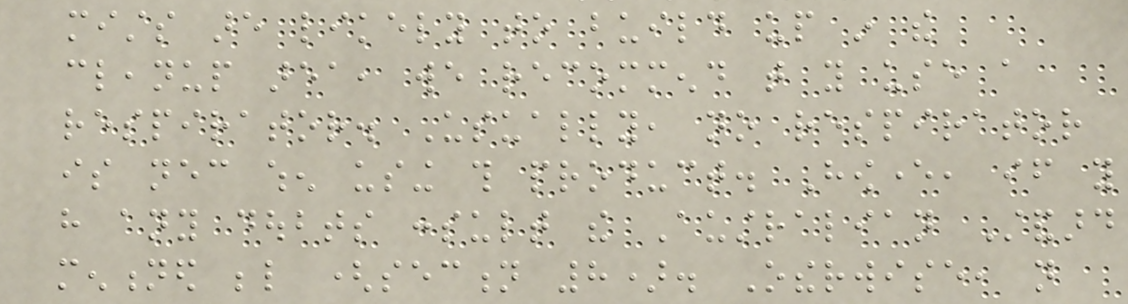mists are likely to build up in the
cleanup area, we recommend that you use a
respirator. Usually, no respirator
is necessary when using this product. However, if you
have any doubts consult the Australian Standard
mentioned below (section 8). Otherwise, not
